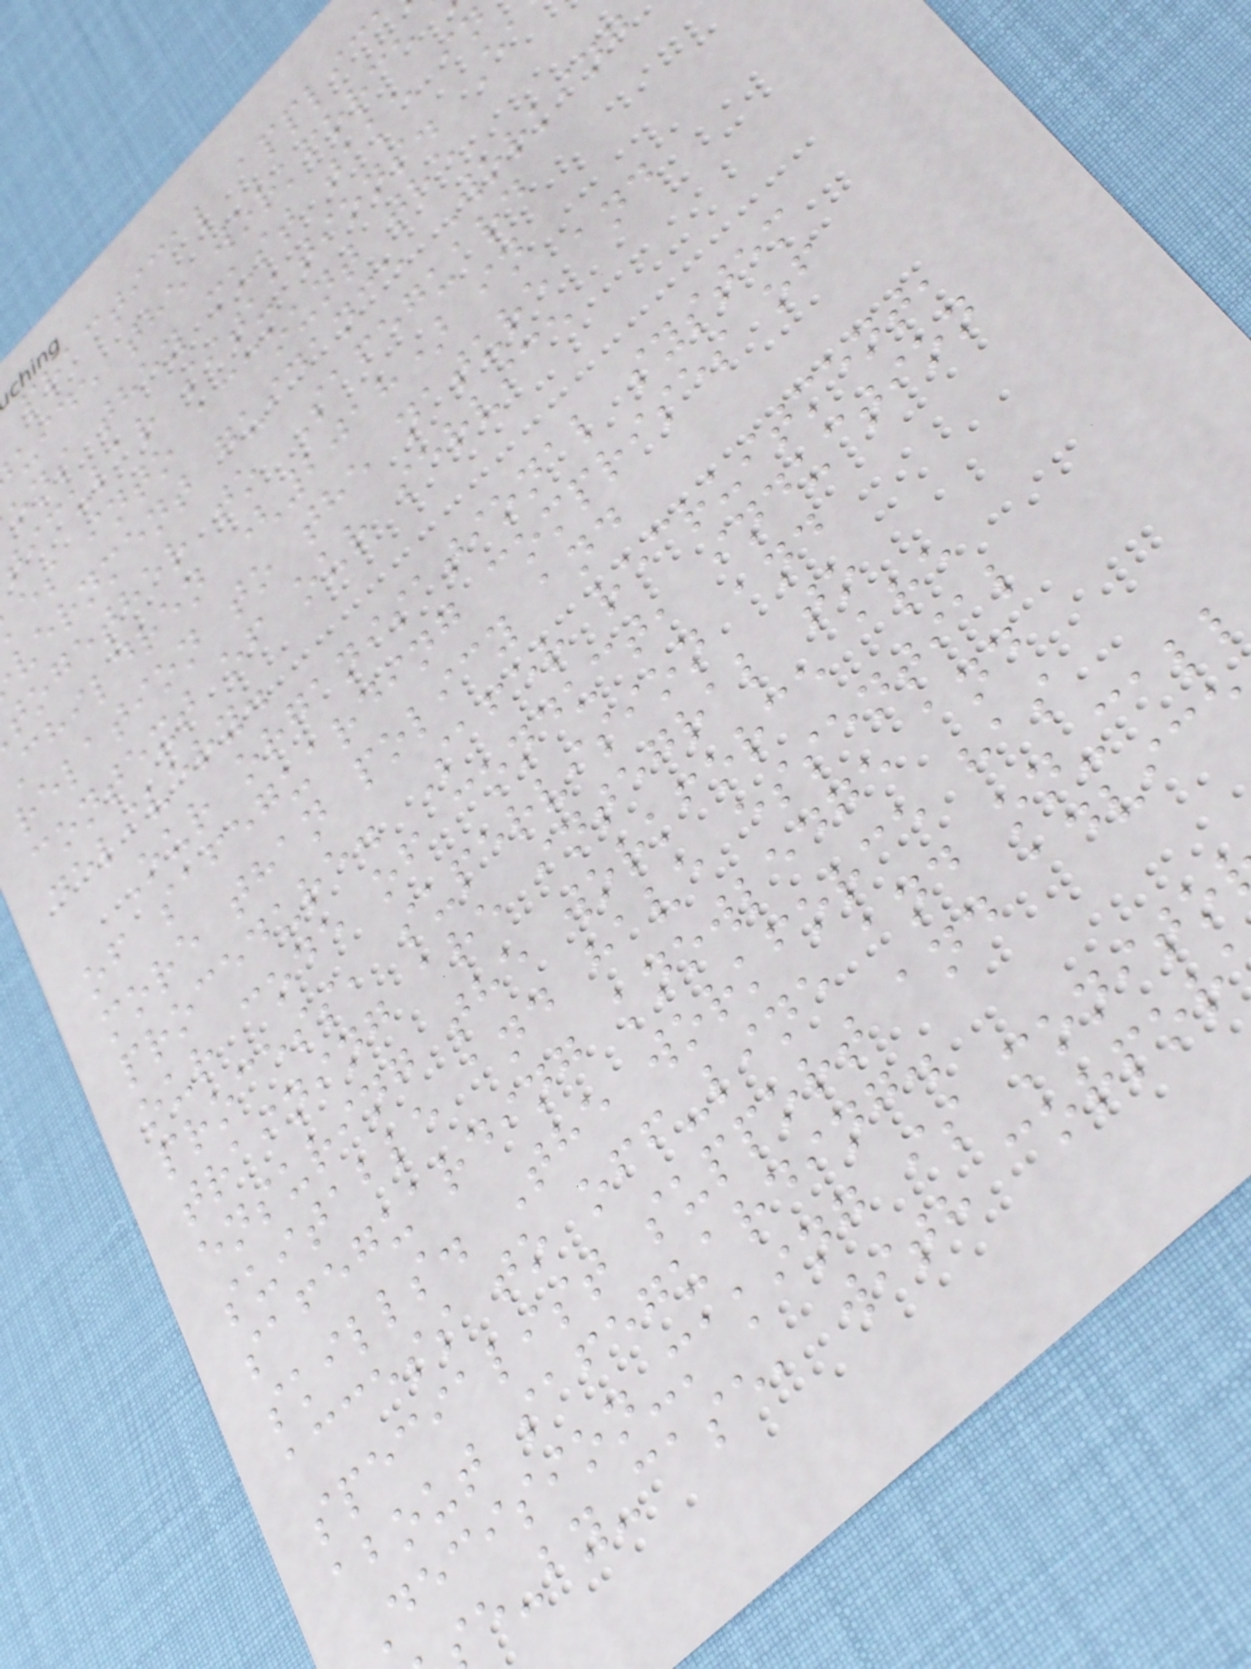practical applic
uide the workforce
ons they must take in
ticular situations. Ea
es into account the
vernment guidance Working
together to Safeguard
children (2018) in
relation to the nature and
context of our service
delivery.
Our organisational system
of safeguarding comprises of
more than policy and
procedure. Safer recruitment,
our code of conduct, induction
process, supervision and
training are integral to
ensuring the workforce are
suitable and have essential
safeguarding knowledge and
skills. The workforce has
access to off-line and on-call
specialist support and advic
about safeguarding.
Decision-making is monito
e-by-case, with corpor
